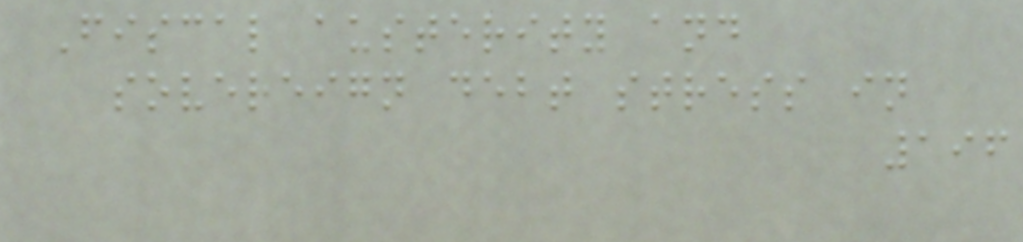Fiscal austerity and
sovereign debt stress in
196
